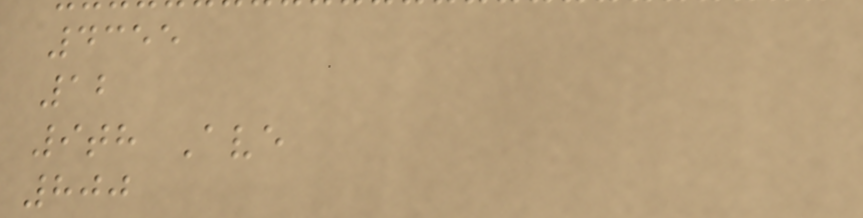4355
12
9th Ave
800
